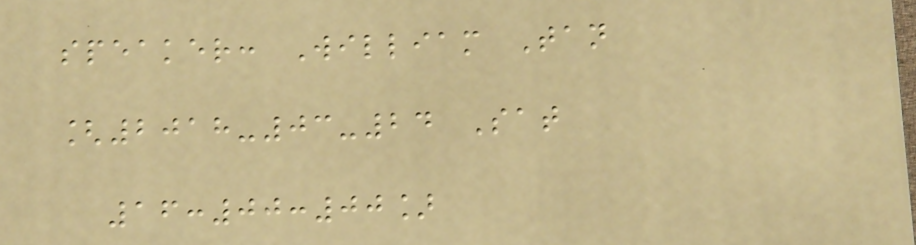speaker: William Tan
[2018-03-24 Sat
16:00:00]
